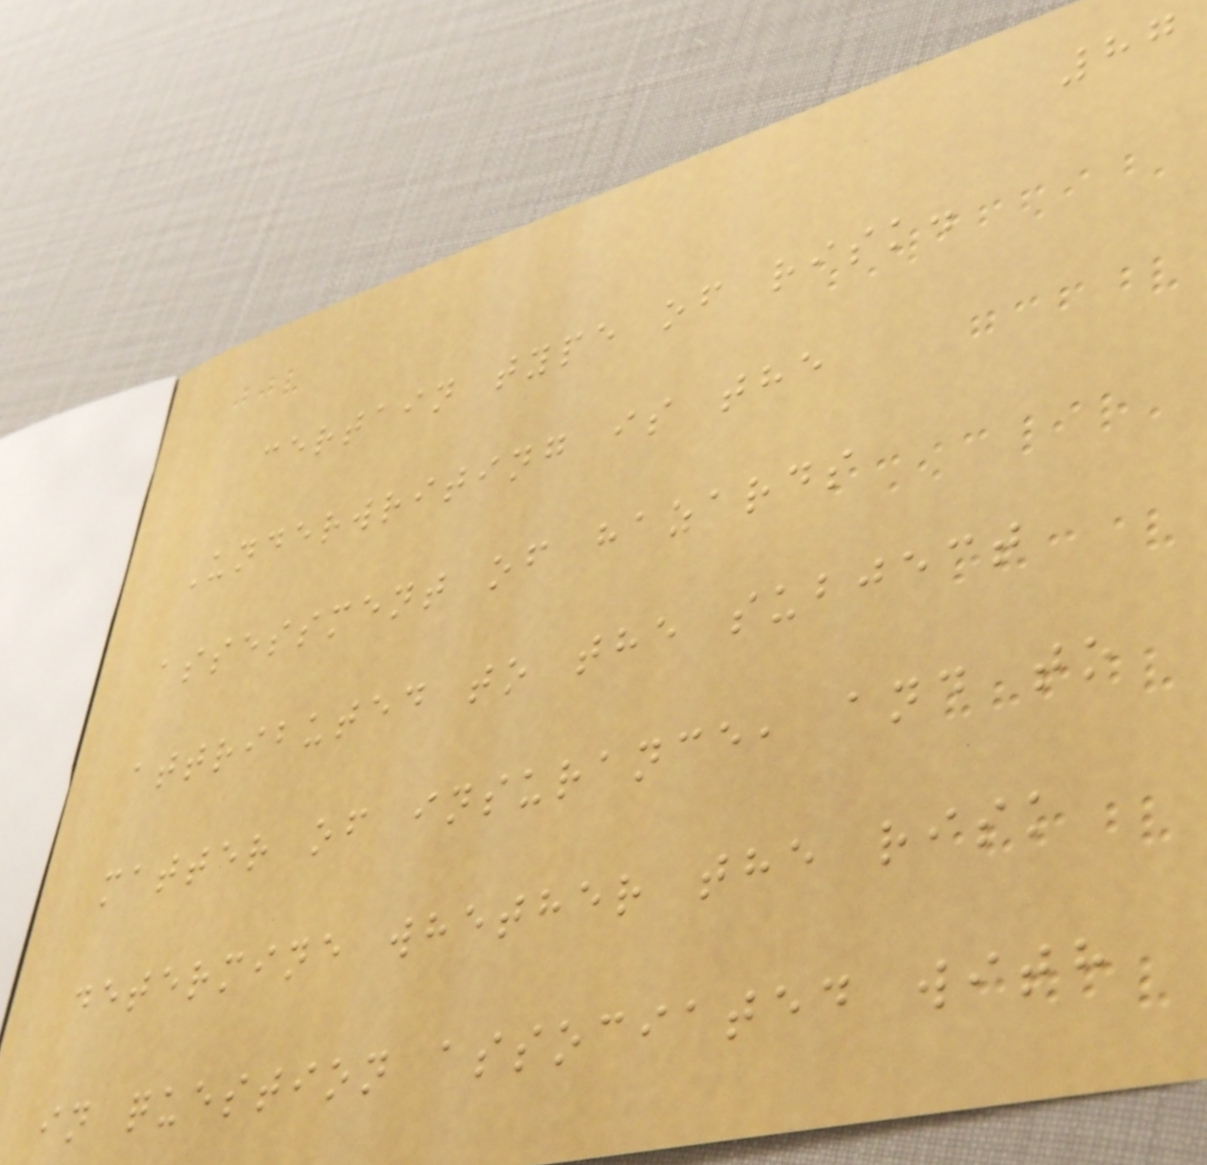87
certain type of risk.
Underwriting is the
assessment of hazards
attributed to the subject
matter of insurance, and to
determine whether the risk
in question associated with
